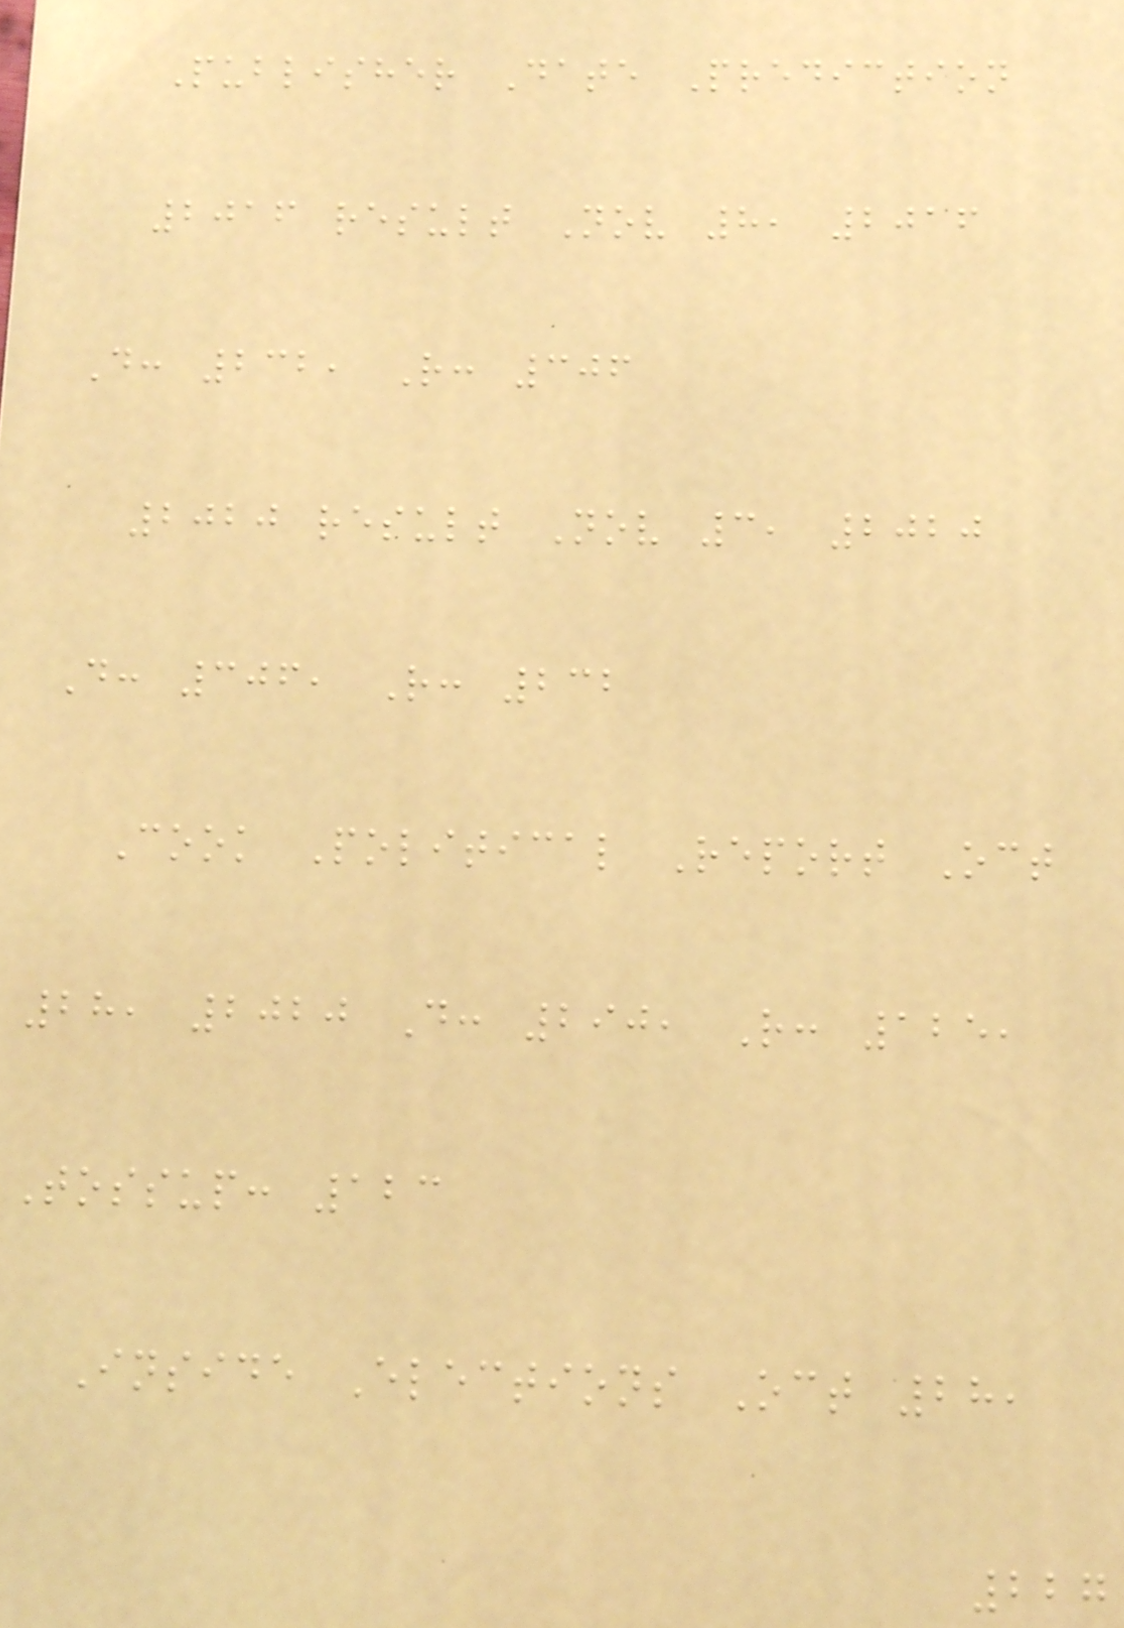Publisher Date Prediction
2016 result Nov 8, 2016
D: 232, R: 306
2020 result Nov 3, 2020
D: 306, R: 232
Cook Political Report Oct
28, 2020 D: 290, R: 125,
Tossup: 123
Inside Elections Oct 28,
227
